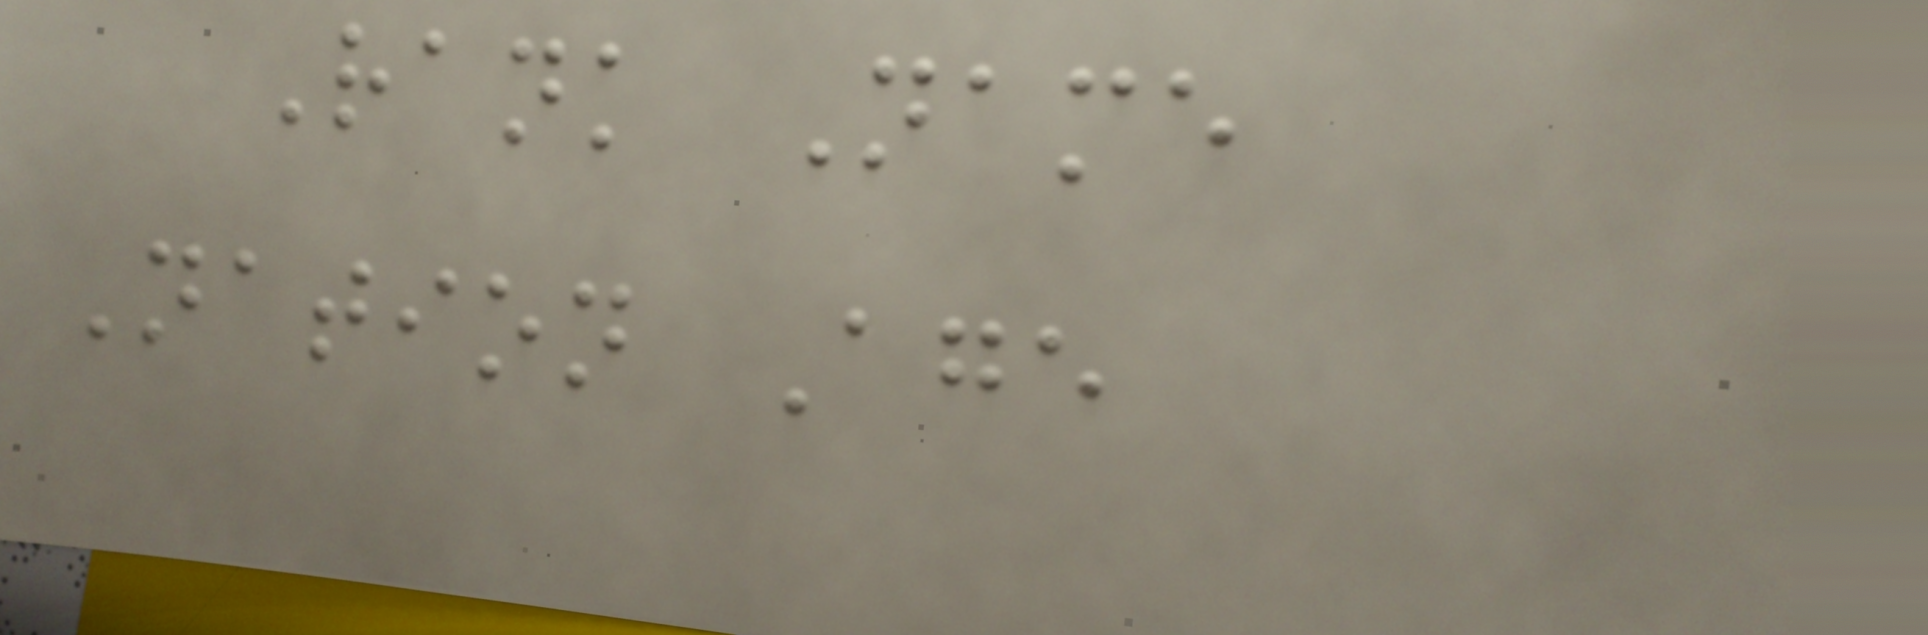Rank Name
Nation Age
